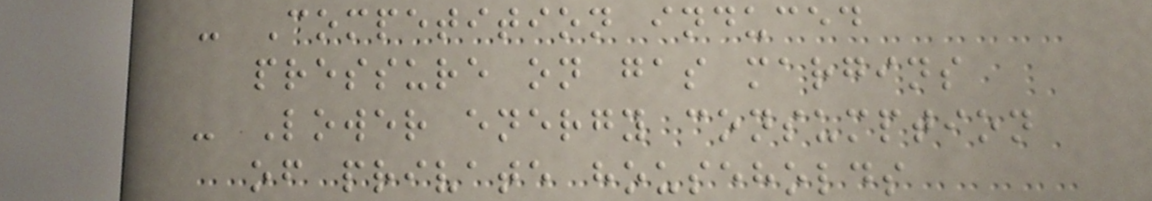- Competition induced
pressure on gas margins
- Lower energy consumption
of private households
